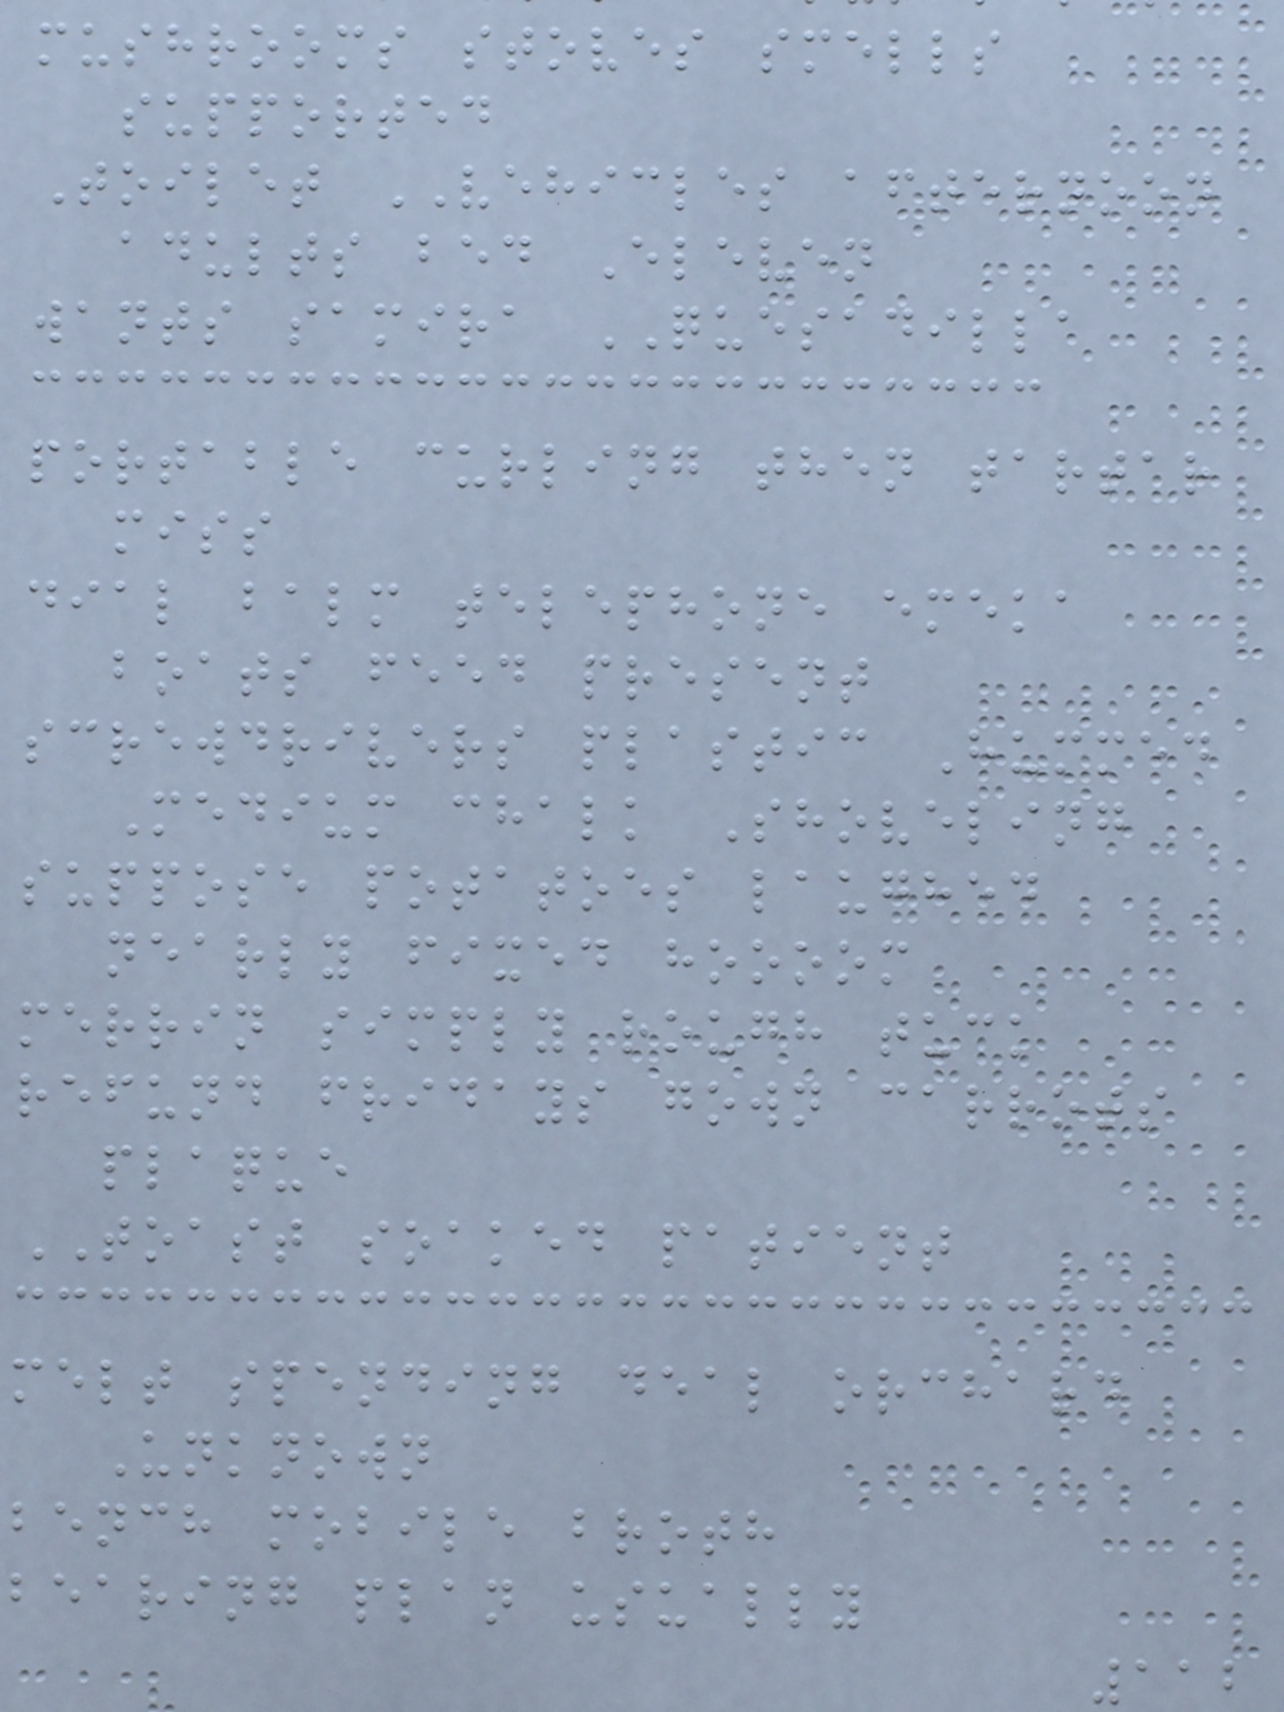mushrooms stoves smells
supported
Toilet VEHICLES afternoon
adults bed Eleven
wants samira QUESADILLA
portable curling then tartar
miss
dial balm telephone emeka
boats feed present
screwdrivers plastic Hummed
Medium chalk Shoveling
suppose potatoes laughed
nearly fixed hoooom
merrin simply rough tuck
refund fridays gown carrots
plaque
TOAST soaked patient
melt spending deal orchard
Unknown
bench mobile broth
bearing plan usually
112
